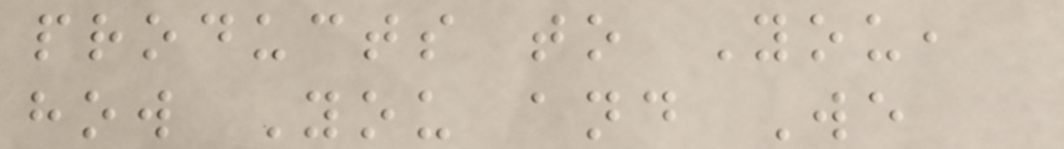products to You,
how You and We
